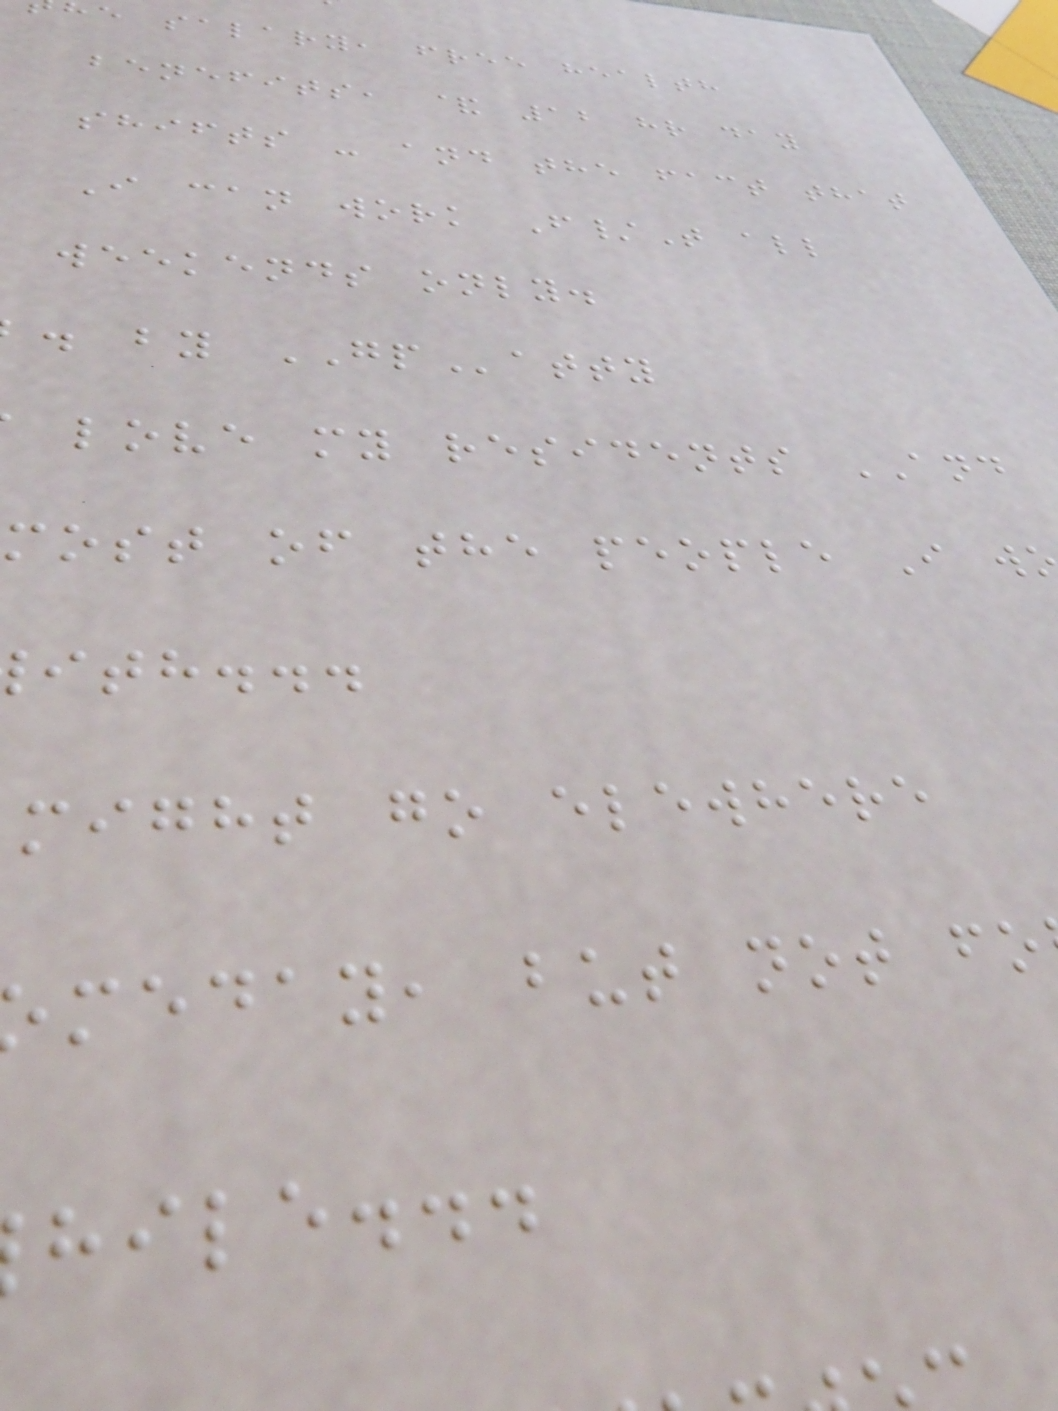e salary, free health
benefits, & 12 hr day
shifts - and the fact that
I can work F/T all
weekends only.
. by GPatty
love my residents AND
most of the people I w
ith...
might go elewhere
meday, but not fo
hile...
